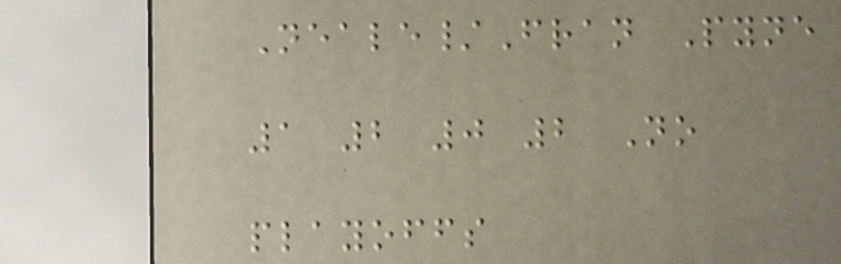Neale/Fran Pyne
1 2 0 2 No
playoffs
